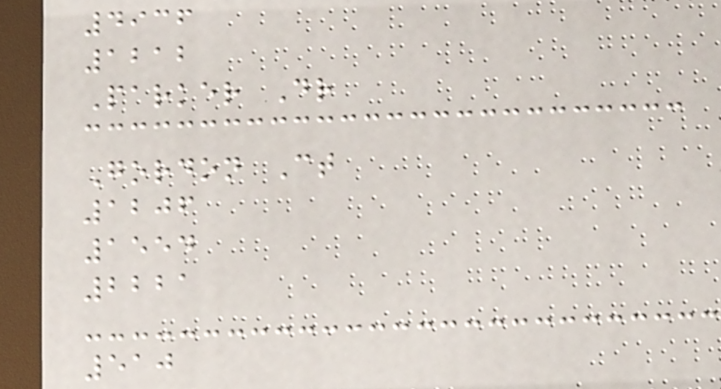4936
1212
Parker Dr
Gordon Ct
1206
1554
2221
510
